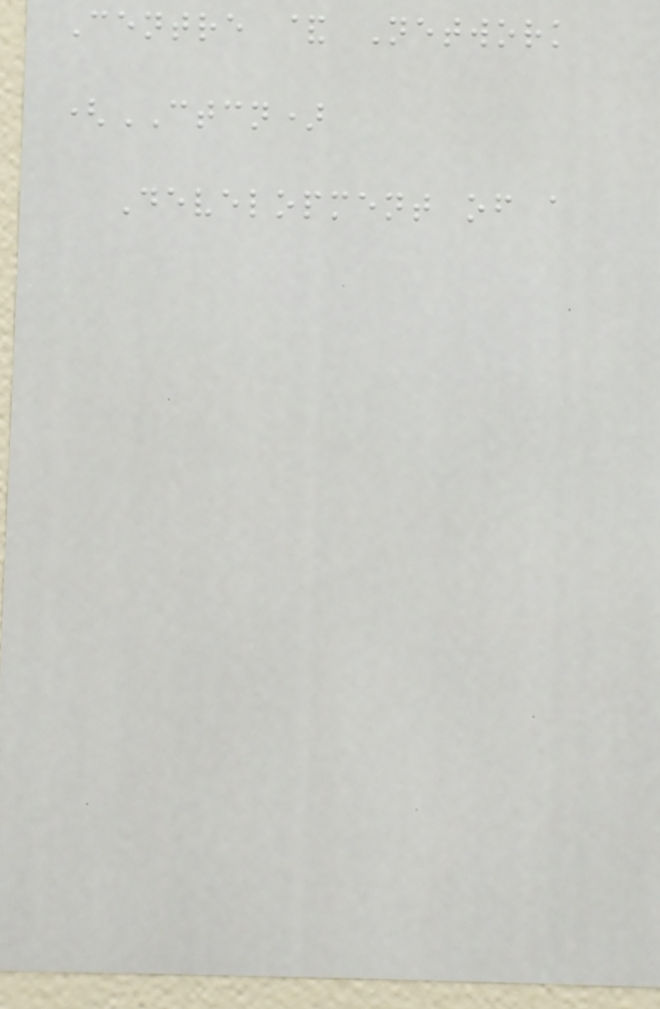Centre & Network
(CTCN)
Development of a
